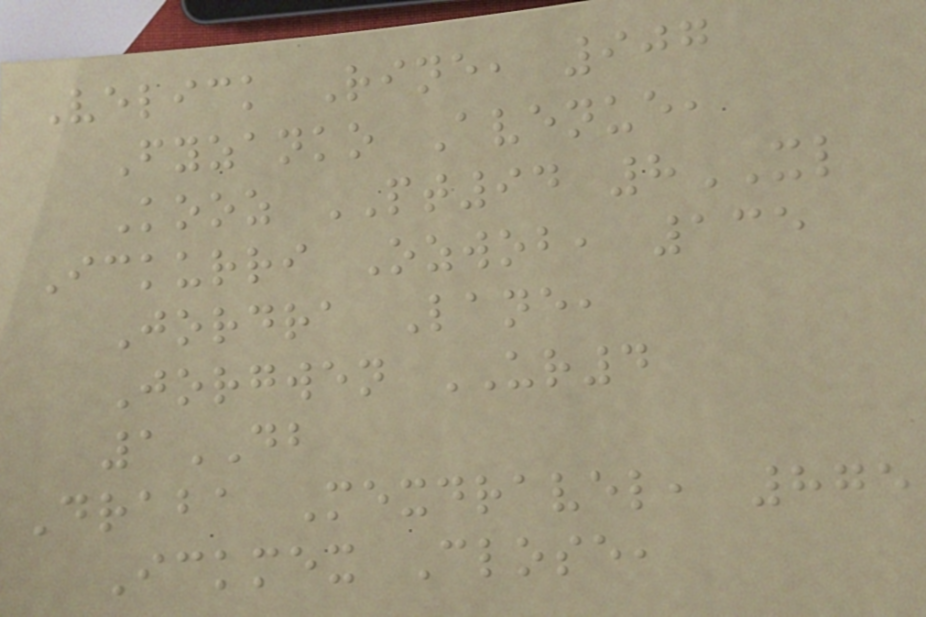Velick Rine, 907
Fyzanko Avenue,
Kooz PT94 8XL
Ickurri Ozwob, 135
Jordra Lane,
Jorgwen UR4
1DB
Draba Mexdravel, 875
Ickmex Close,
